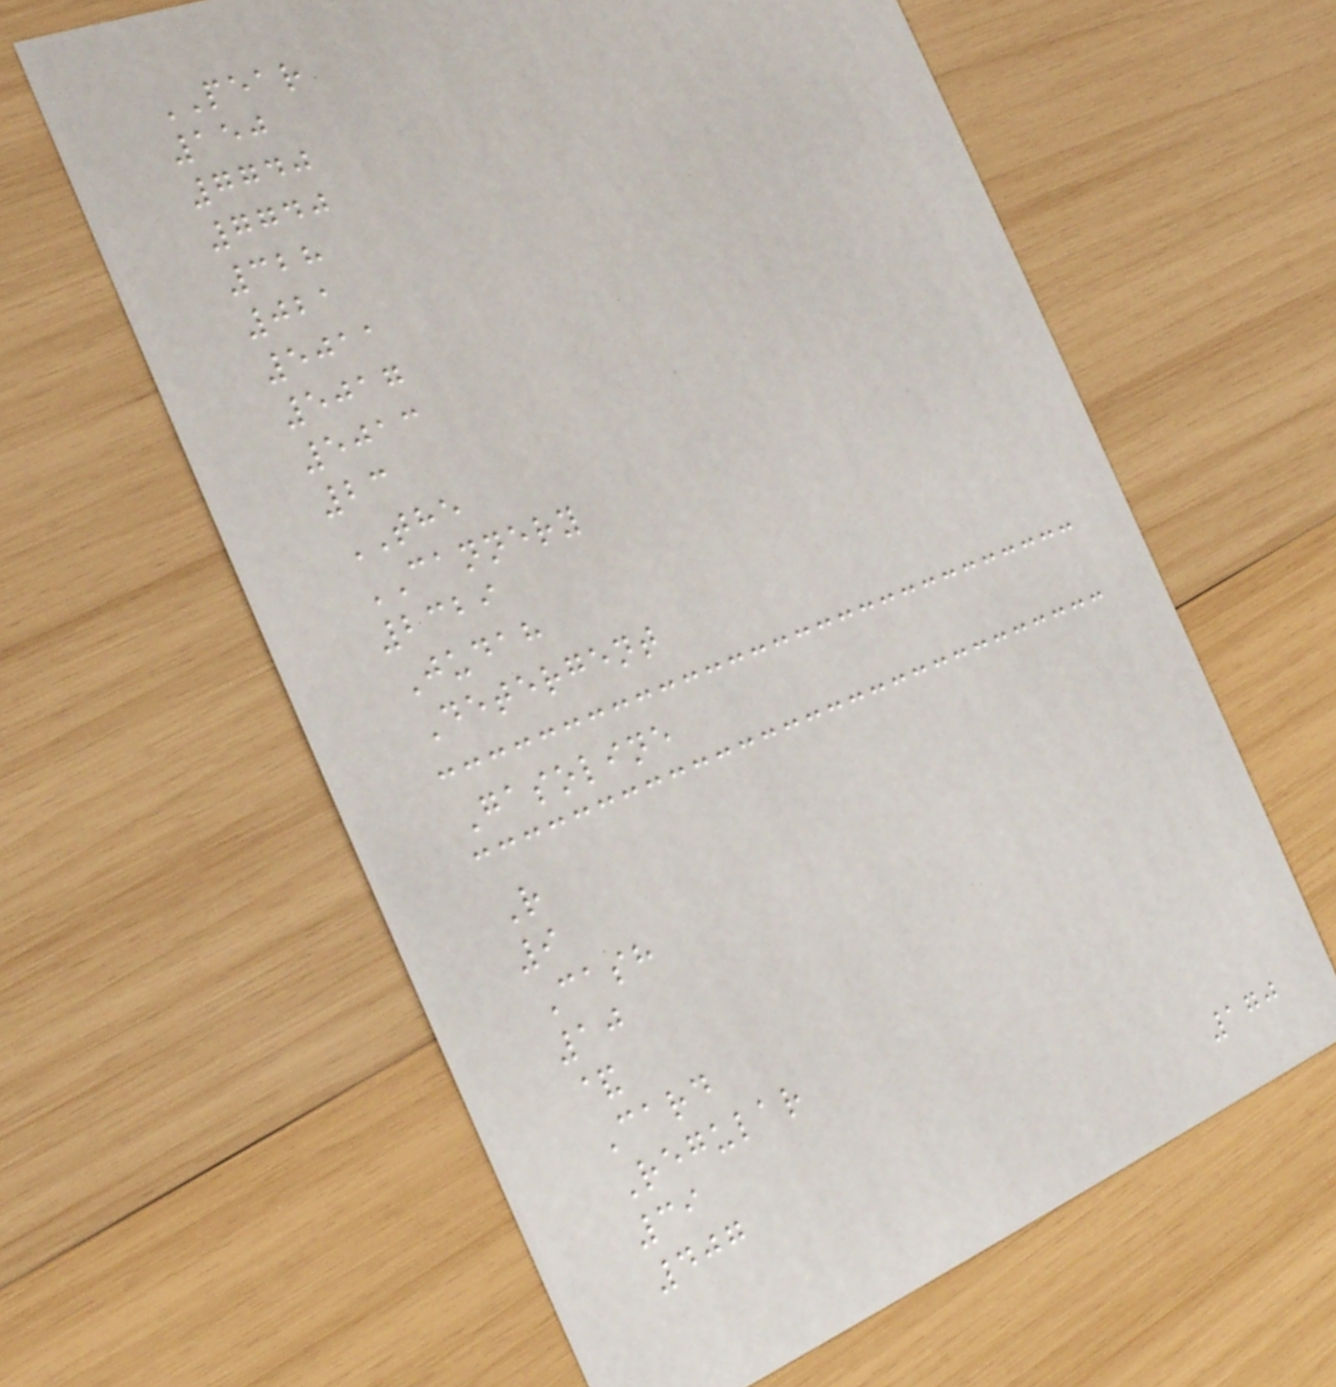PEAR
150
7740
7740
328
021
5011
5017
5013
23
THE
CANNERY
2329
Judah
Detergent
Gasoline
R
9
Cash
10
&
Card
Regular
39
407
170
